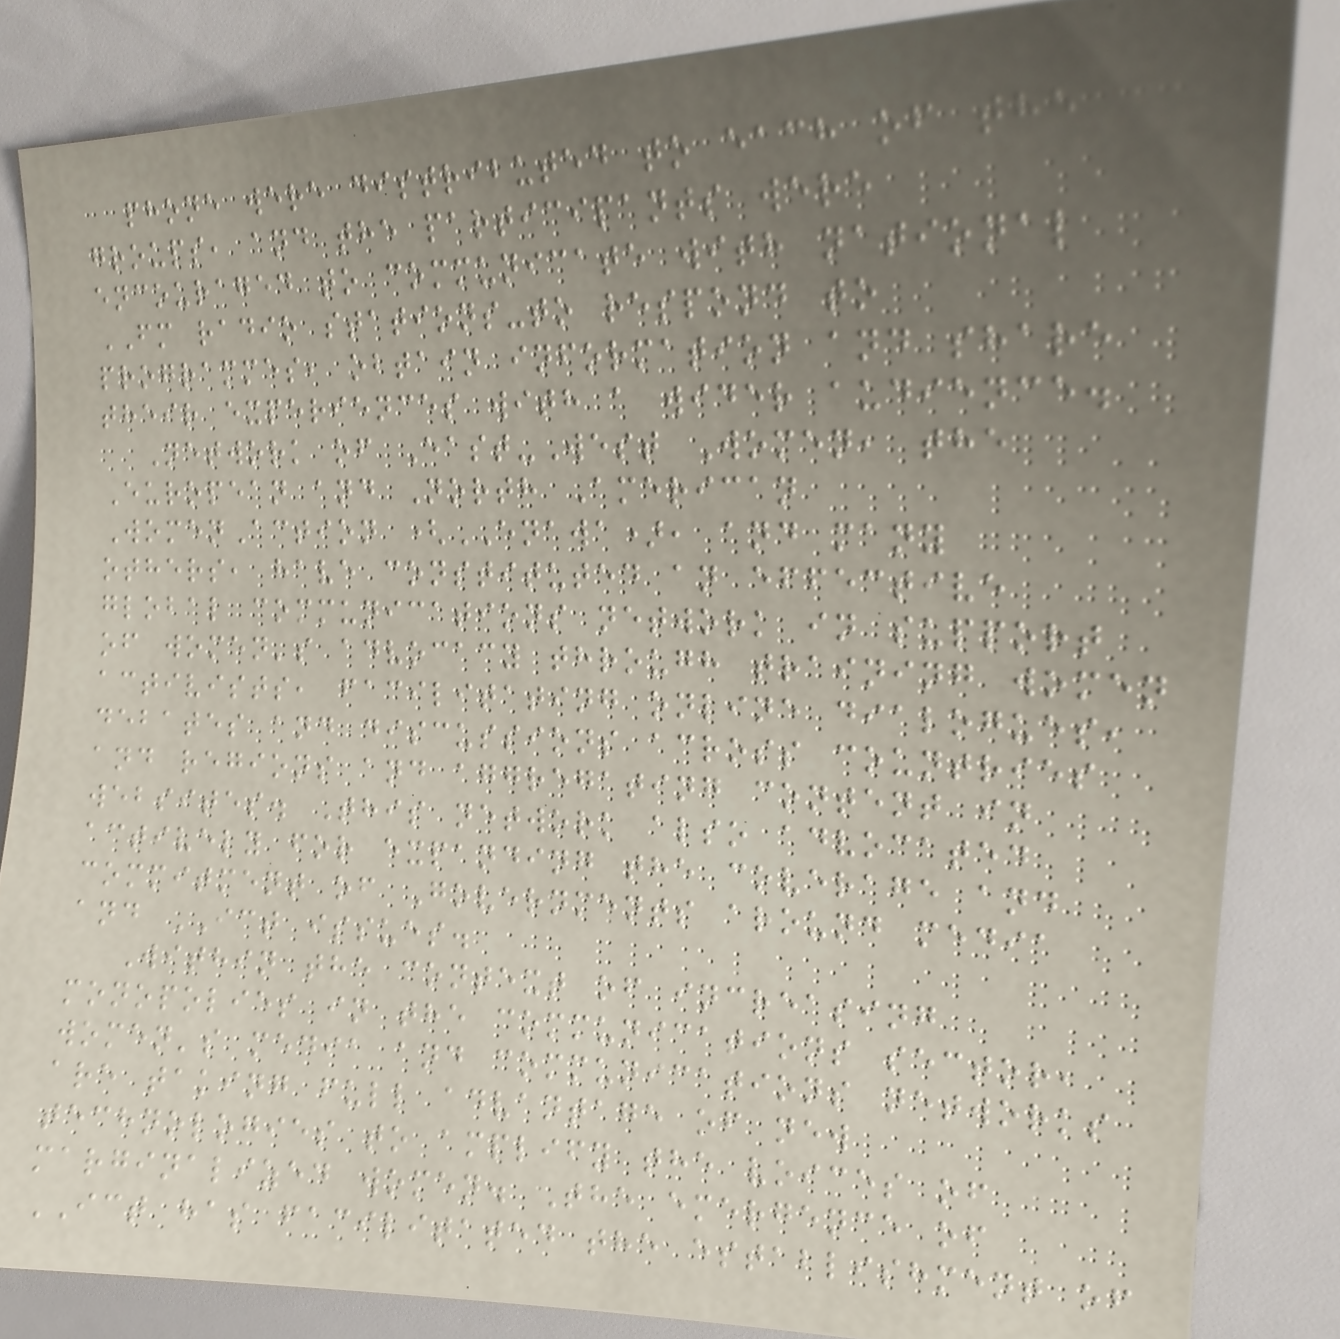phone were distributed to each of the
groups, and the participants were
encouraged to communicate with national
FM radio stations-to respond to
programmes, obtain information and share
their experiences with a wider audience.
Network of East-West Women, the
European and North American
WomenAction (ENAWA), and many
others, have constituted an effective
global communications network in support
of women's advocacy through training women
activists, facilitating online dialogues,
debates and discussions across countries
and regions and aggregating content in
websites. This network also advocated
actively for expanding the coverage and
commitment of Governments around media
and ICT issues.
Within the context of increasing
monopolies in the communications sector,
women's media and communications networks
are taking full advantage of new
technologies to amplify the voices of
marginalized women. The emergence of
ICT has facilitated the establishment of
